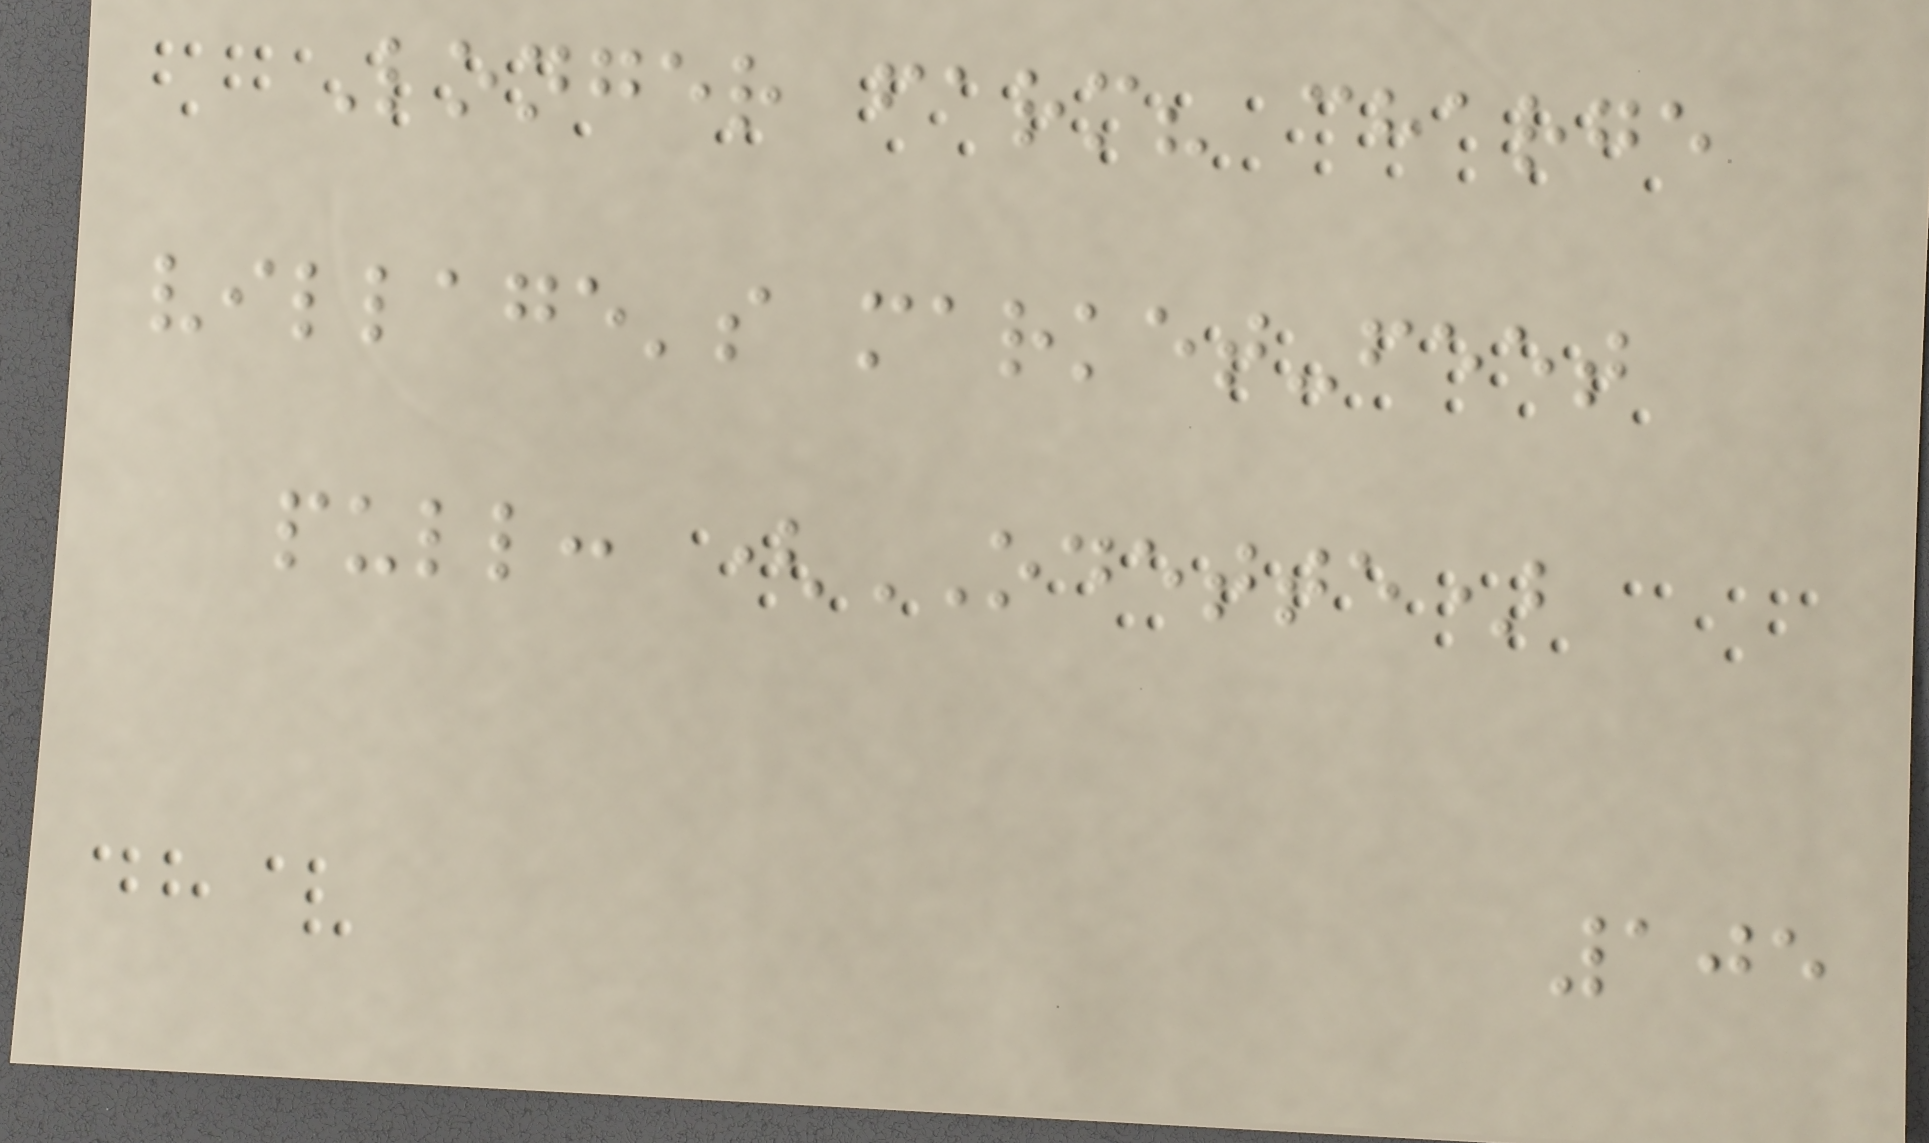Longer farm? charge
village's market-feet
pull: (ODETTE)
105
